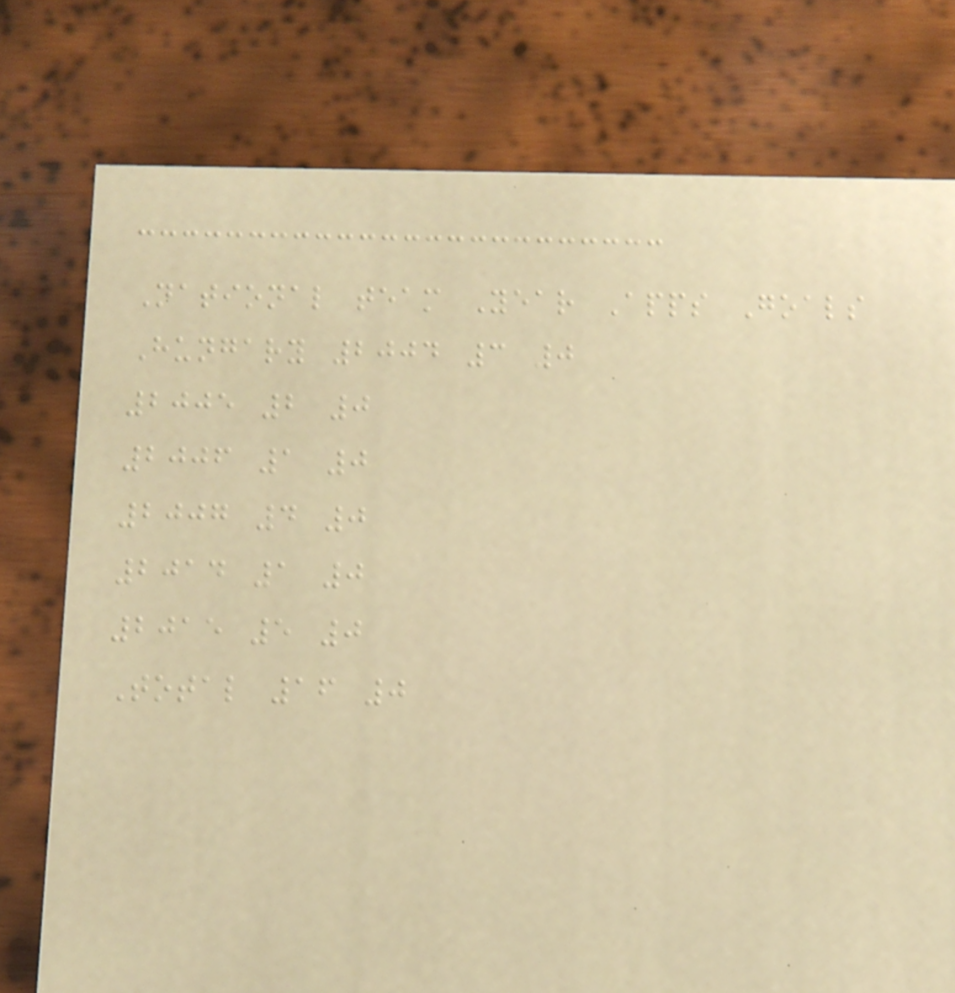National team Year Apps Goals
Hungary 2004 3 0
2005 2 0
2006 1 0
2007 4 0
2014 1 0
2015 5 0
Total 16 0
